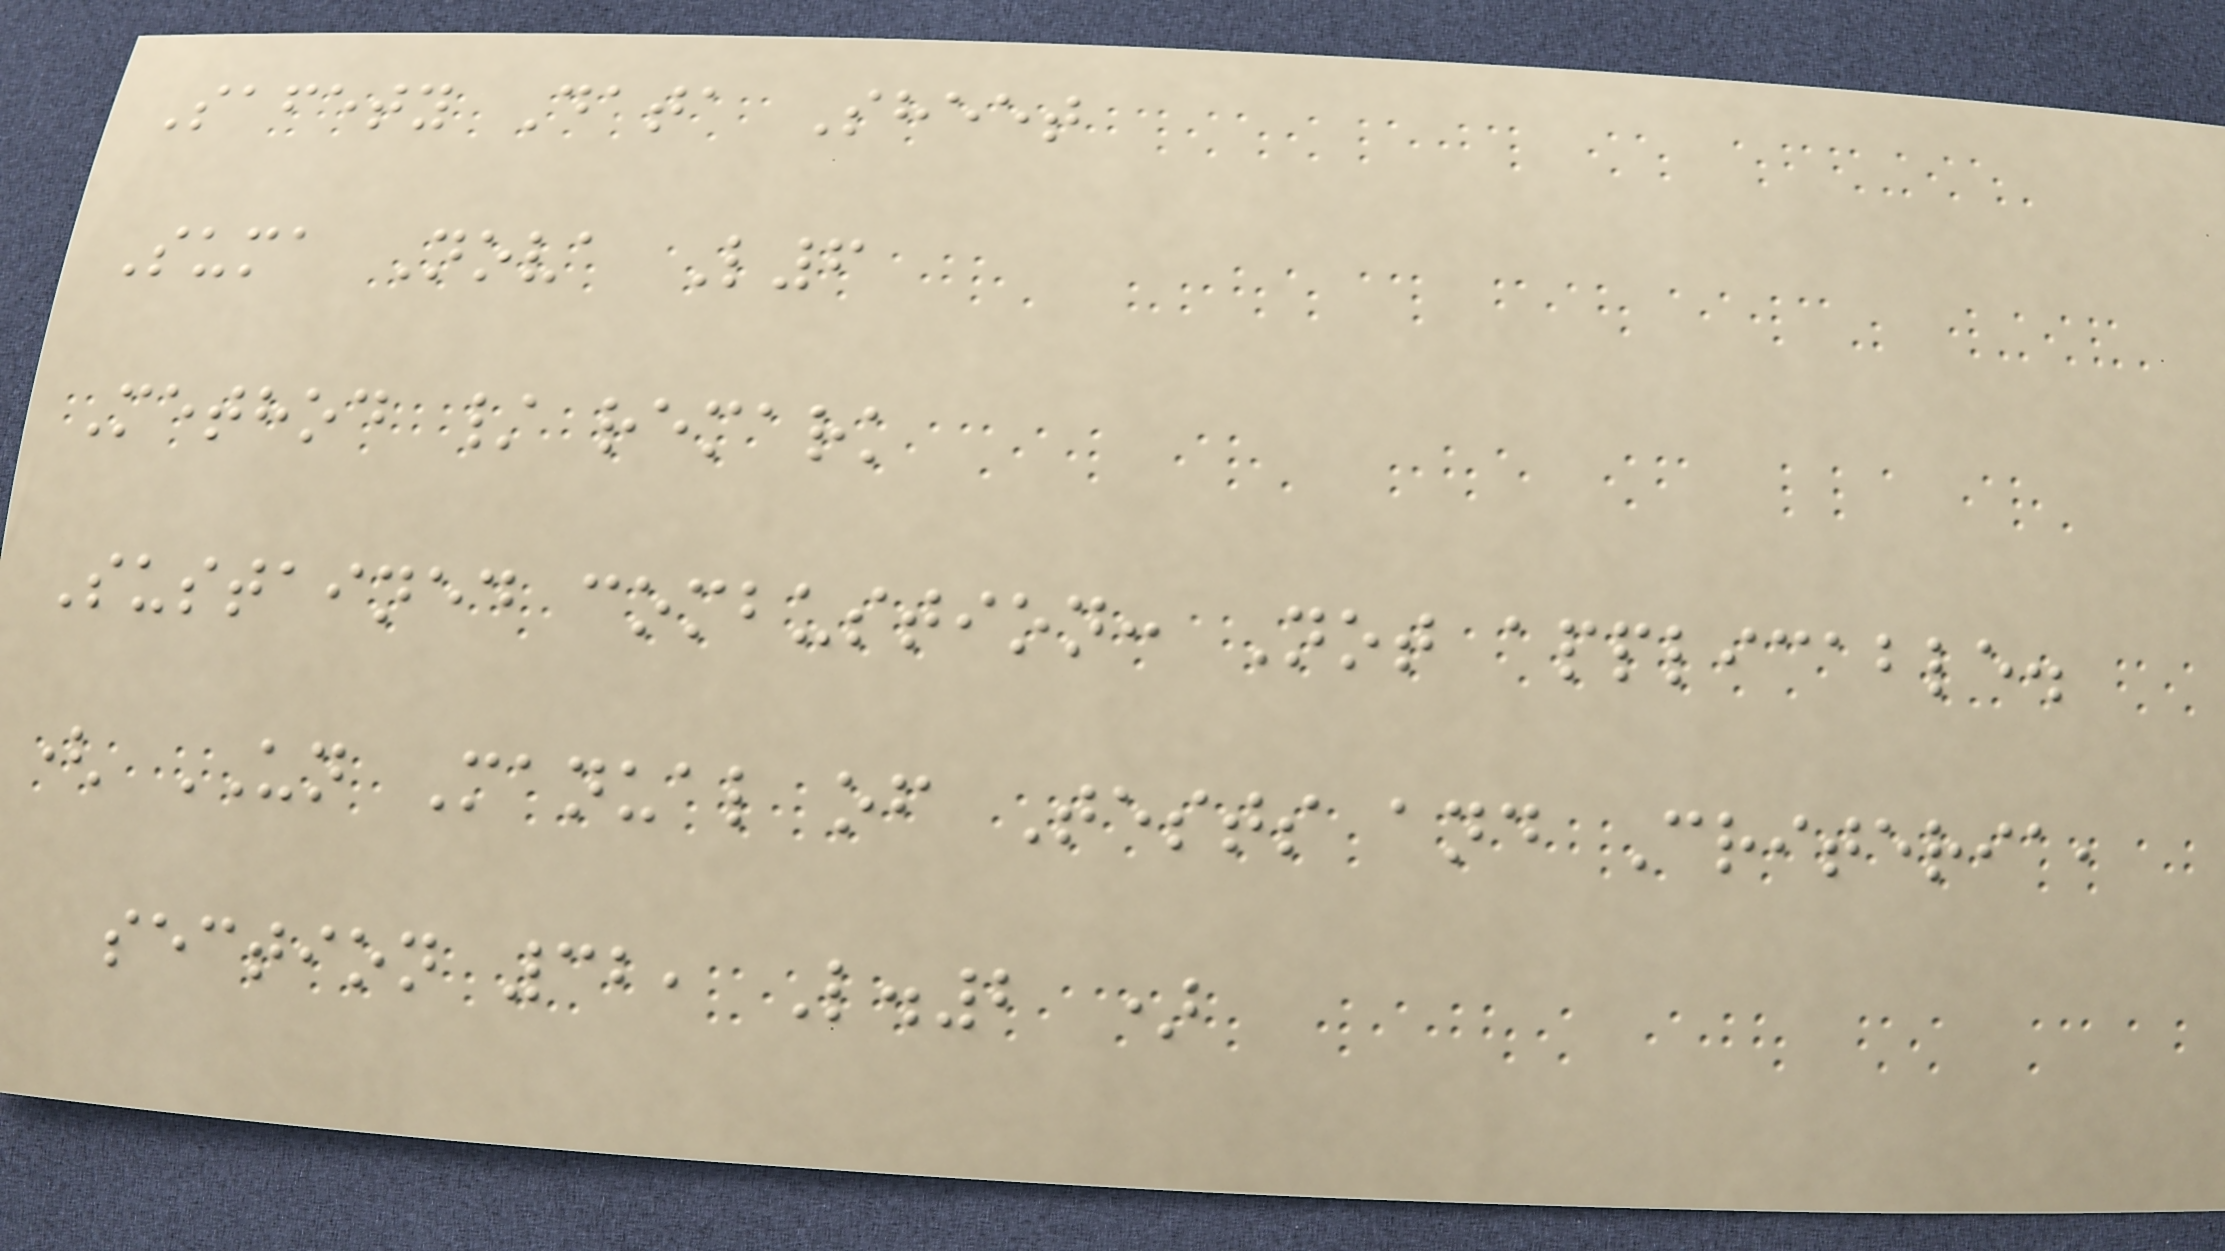Safety Data Sheet
Suma Nova L6
Method / remark
Sustained combustion: Not applicable.
( UN Manual of Tests and Criteria,
section 32, L.2 )
